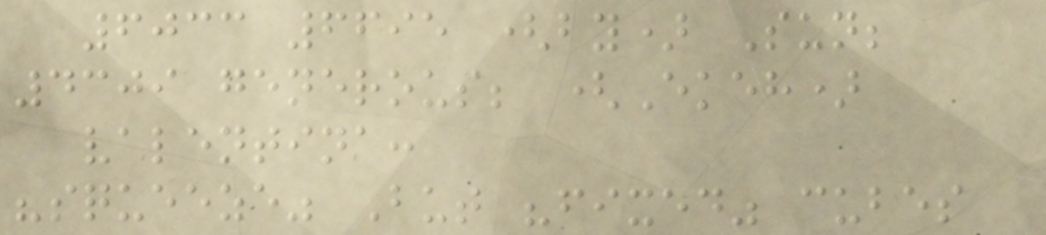6033 6695 (by) Sun;
4309 generous; (Ekeh)
valentina:
"squeeze" But "fixed" cubes
